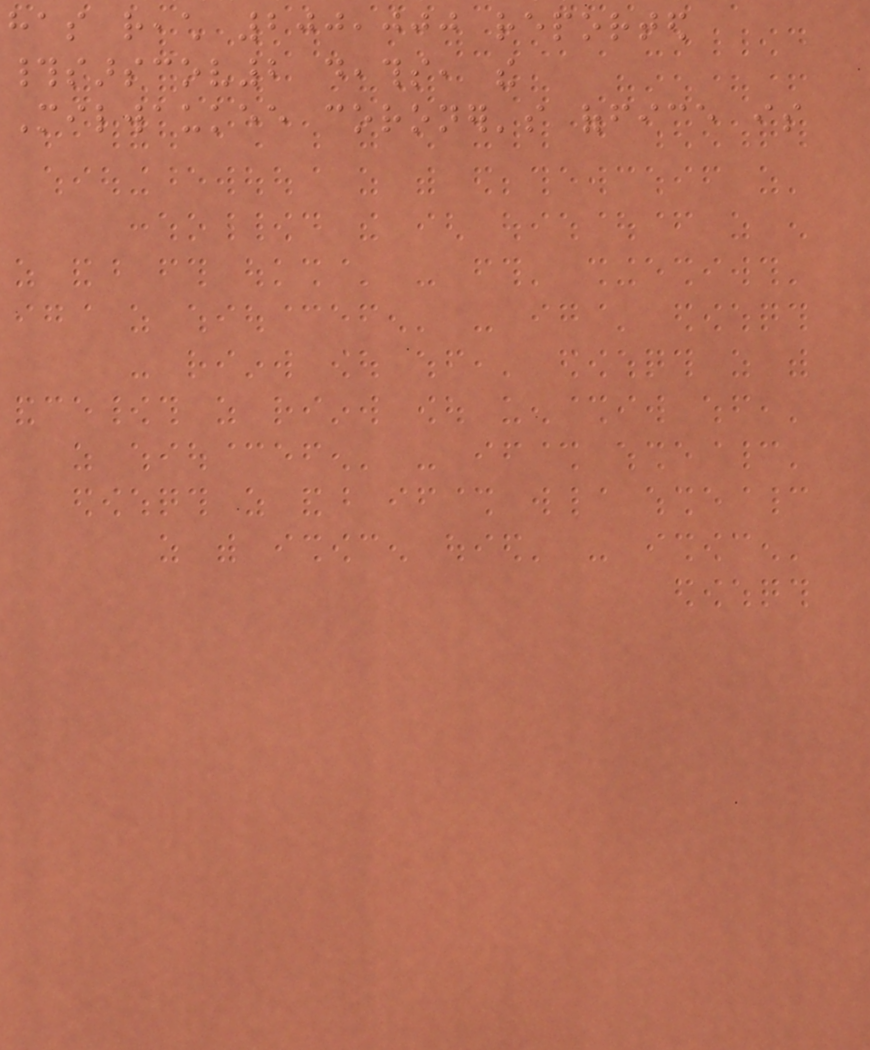has reach 200,000 reported
#sarscov2 deaths, the
Milwaukee coroner's office is
